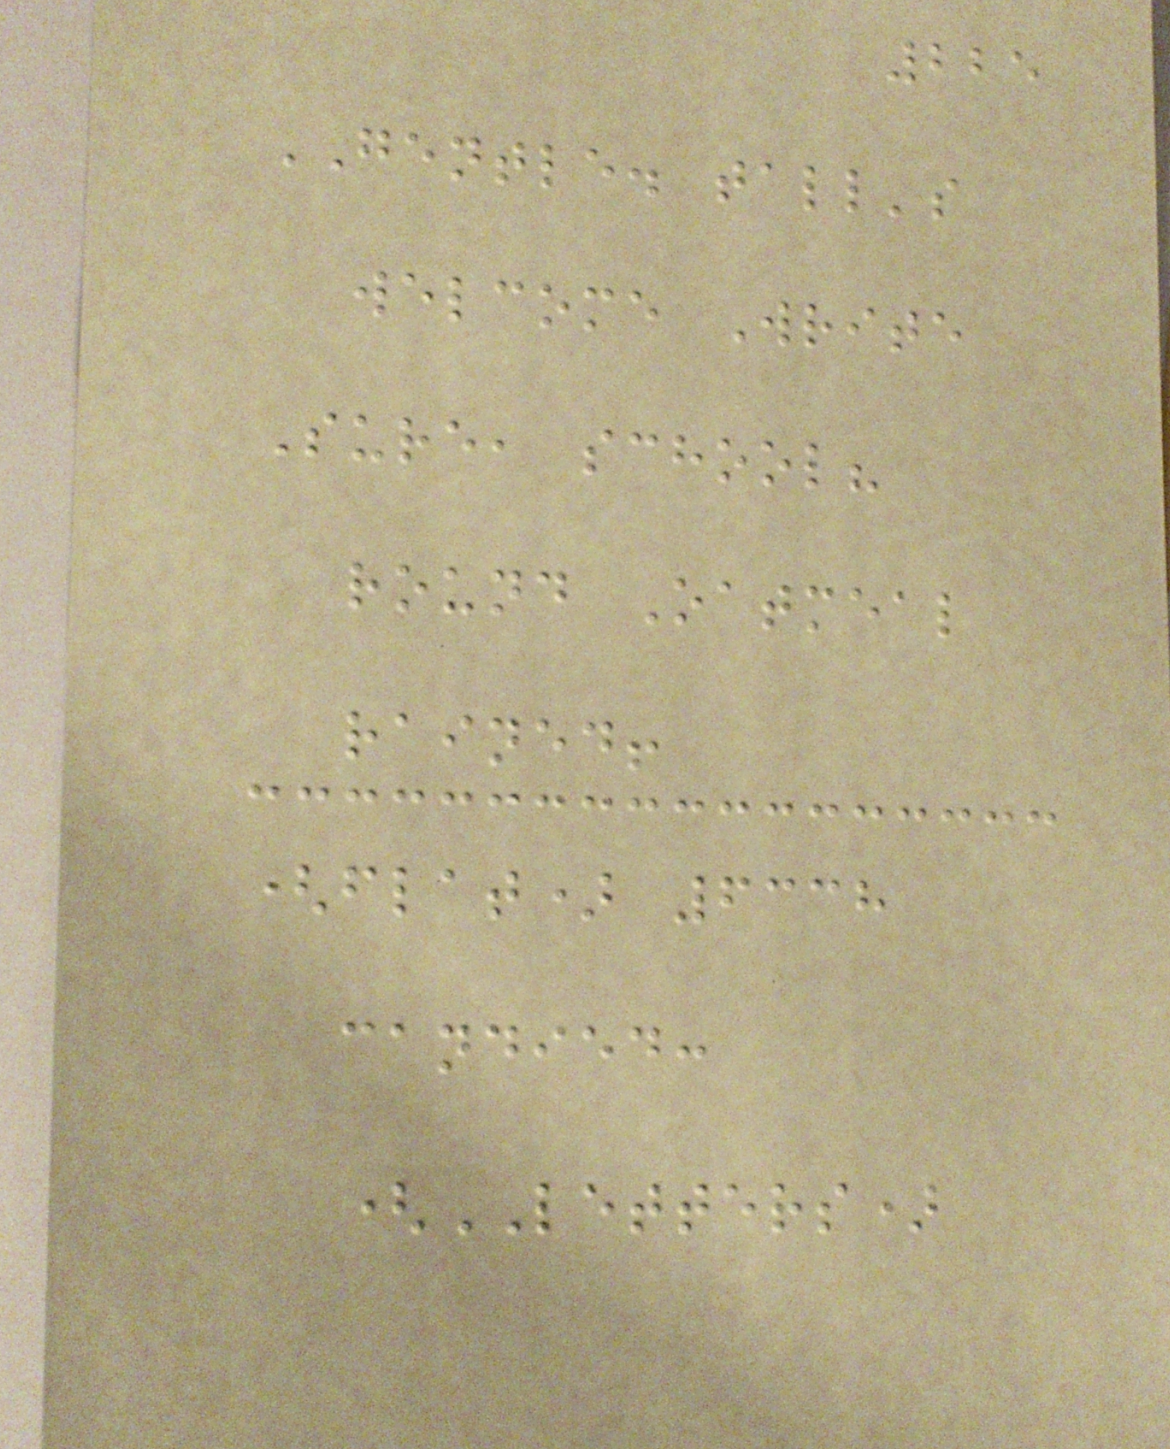225
GENTLE. tall's
welcome Write
Sure, school?
round Oatmeal
rained!
(flat) 6338
candied:
(LETTERS)
